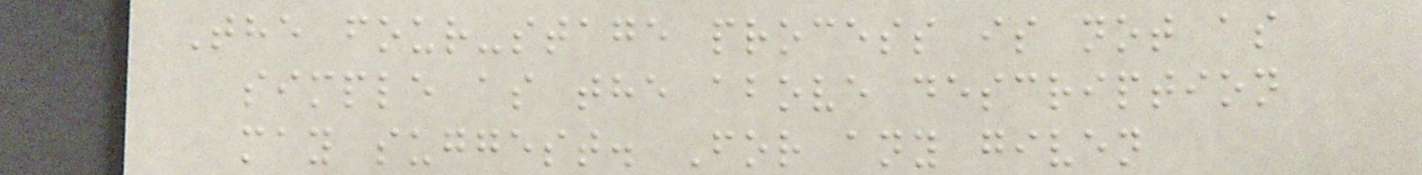The four-stage process is not as
simple as the above description
may suggest. For any given
